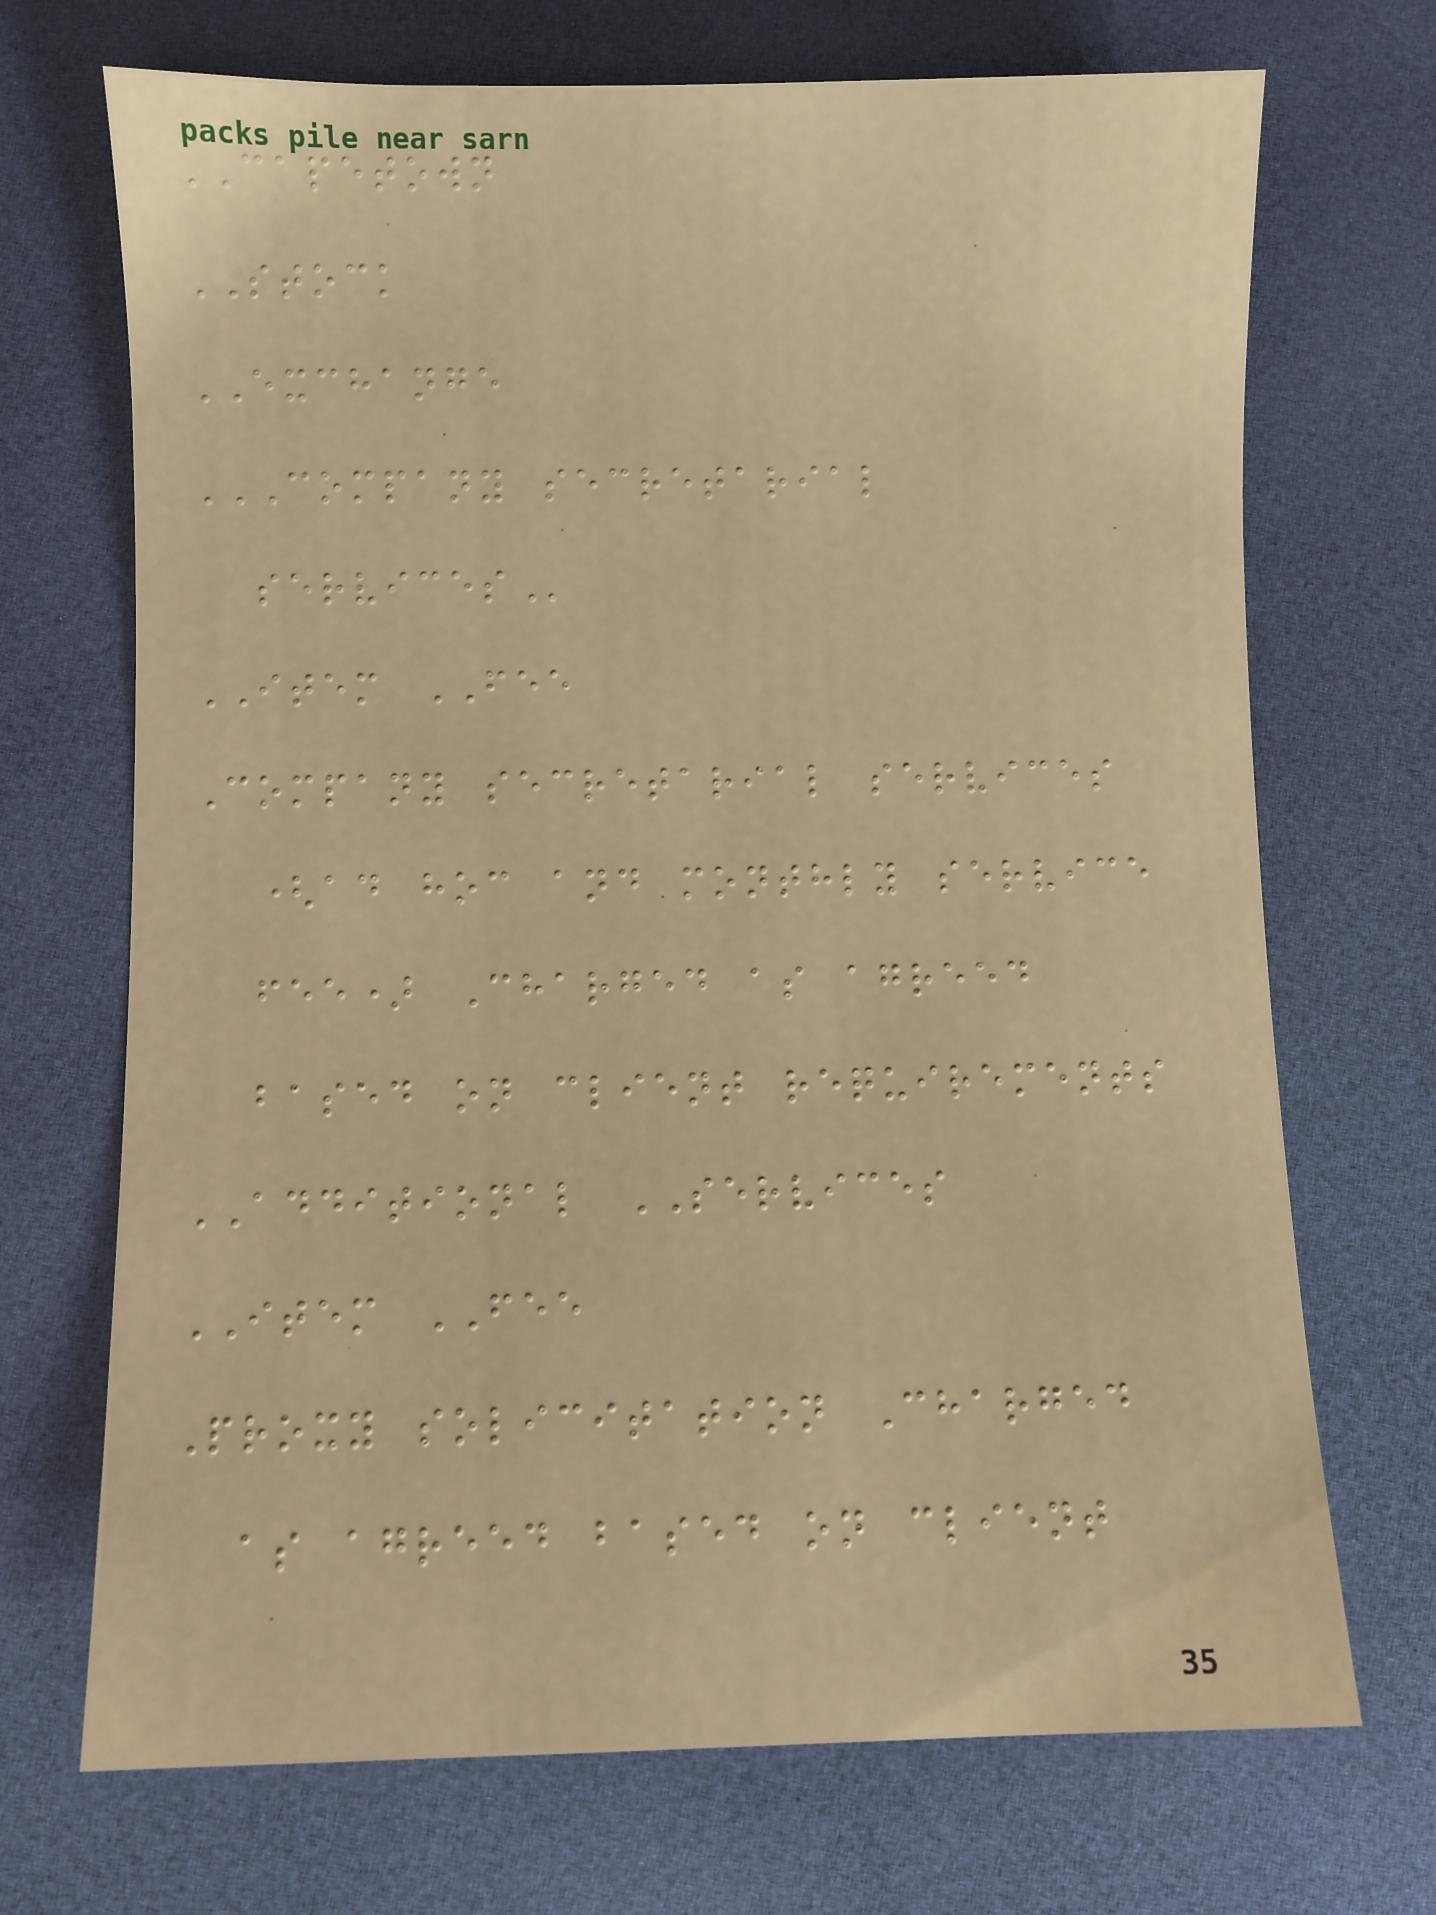CAPETOWN
STOCK
EXCHANGE
COMPANY SECRETARIAL
SERVICES
ITEM FEE
Company secretarial services
(ad hoc and monthly service
fee) Charged as agreed
based on client requirements
ADDITIONAL SERVICES
ITEM FEE
Proxy solicitation Charged
as agreed based on client
